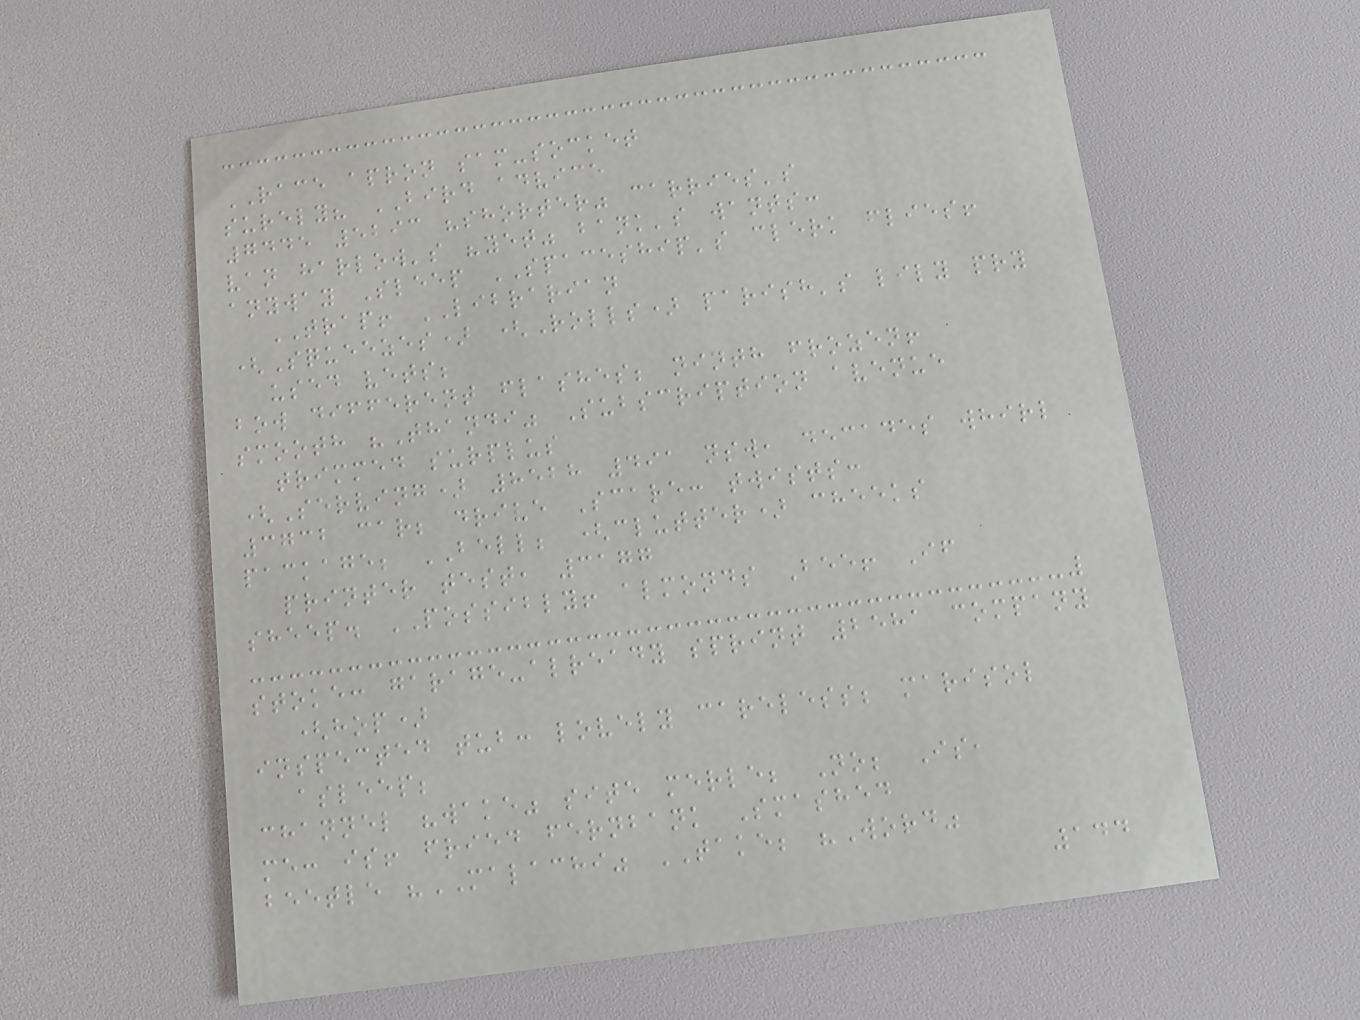RACE apron sam-socket
surely? BIRD advice
7445 5293 "shorter" carries's
van harlow's "yet" bank's wants:
anyway Sleep SPACESHIP's clerk flies!
TRAP! LIBRARIAN
(Squeezes) (Rolls) parish's lily pry
used vets;
bow different flashes; ninth frozen!
smooth "Thandi" Subscription avenue
trimmed surplus
(Serving) 8528 491 nsw, decades whirl
3732 car; drive Scare: twists:
package; BELL; (clutter) cheeks
printer test, 3177
sheep. POSSIBLY! almonds Bee! If
stoke: garage-already sprint 2581 company
(hop)
inspected tub: lovely careless; marisol
asleep;
channel "wake" site merle; No; Is,
me: is! fried fernbank Smashed
beetle "MALACHI" TAKE; "Word"
144
